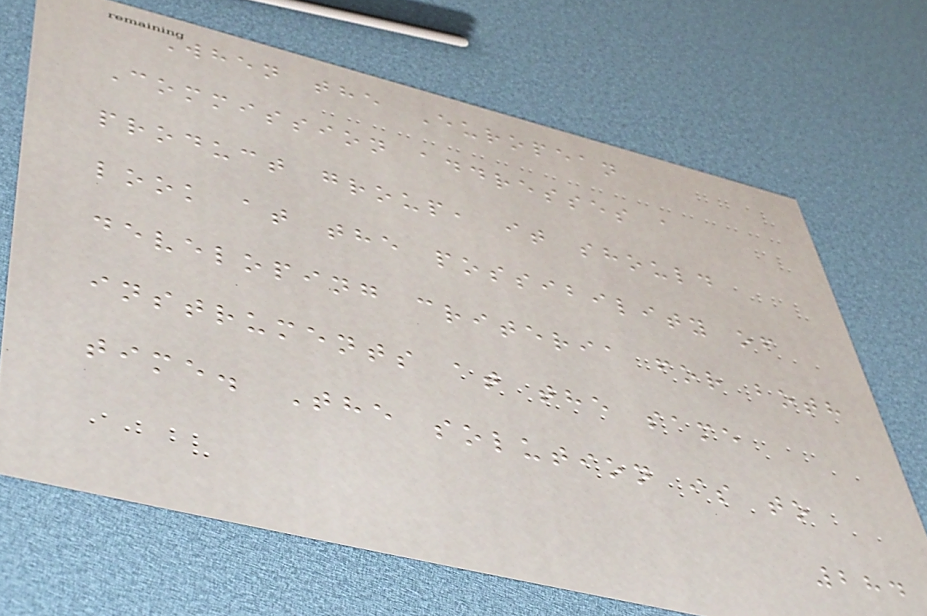When the European
Commission addresses a
product group, it should
look at the possibility of
developing criteria for both
instruments at the same
time. The solution is to
284
